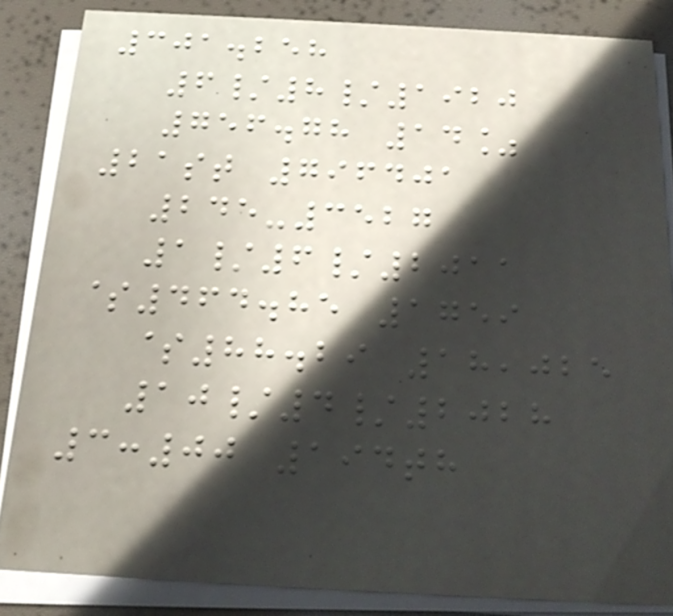301.258
6/8/1920
756.78 14%
21st 796401
245-3527
1/6/2011
$464.85 1759
$88.29 18,025
10/4/2028
3:00 194th
